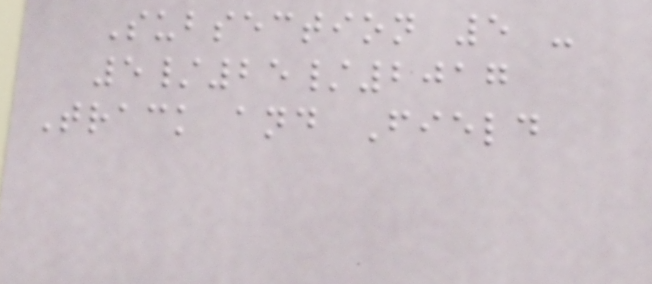Subsection 5 -
5/25/2017
Track and Field
